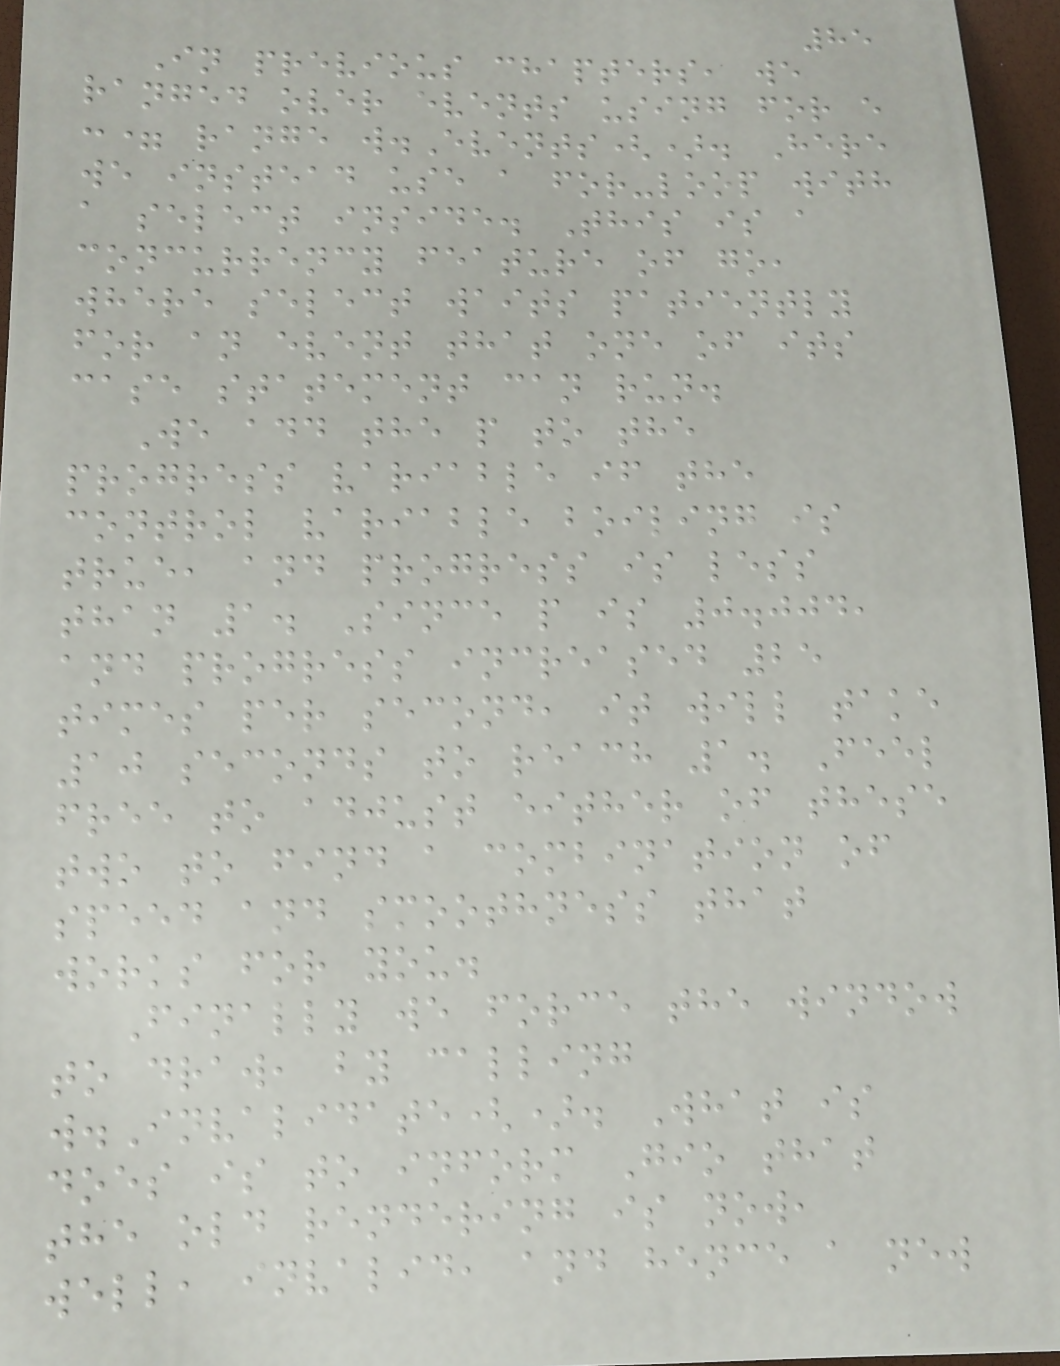85
In previous chapters, we
ranged over events using for e
:= range w.Events(). Here
we instead use a for-loop with
a select inside. This is a
concurrency feature of go,
where select waits patiently
for an event that one of its
case statement can run.
We add the p to the
progress variable if the
control variable boiling is
true, and progress is less
than 1. Since p is 0.004,
and progress increased 25
times per second, it will take
10 seconds to reach 1. Feel
free to adjust either of these
two to find a combination of
speed and smoothness that
works for you.
Finally we force the window
to draw, by calling
w.Invalidate(). What is
does is to inform Gio that
the old rendering is now,
well, invalid, and hence a new
